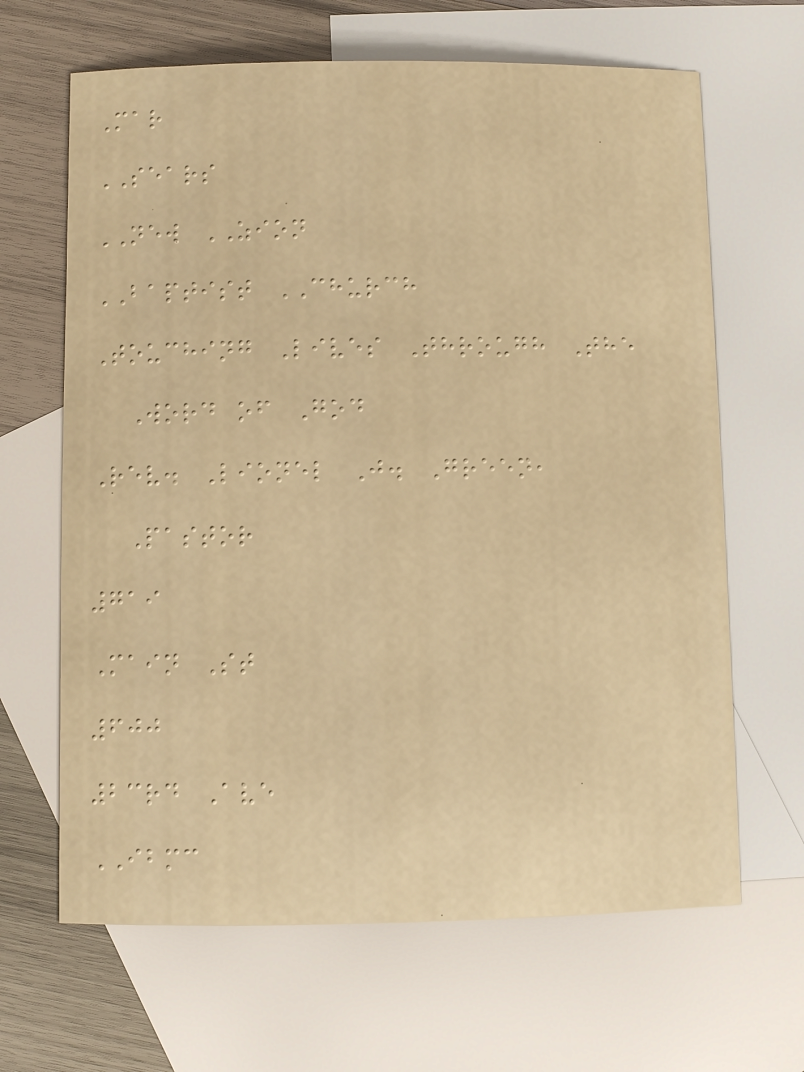Mar
SEARS
NEW ZION
BAPTIST CHURCH
Touching Lives Through The
Word of God
Rev. Lionel J. Green,
Pastor
719
Main St
600
23rd Ave
IBMC
